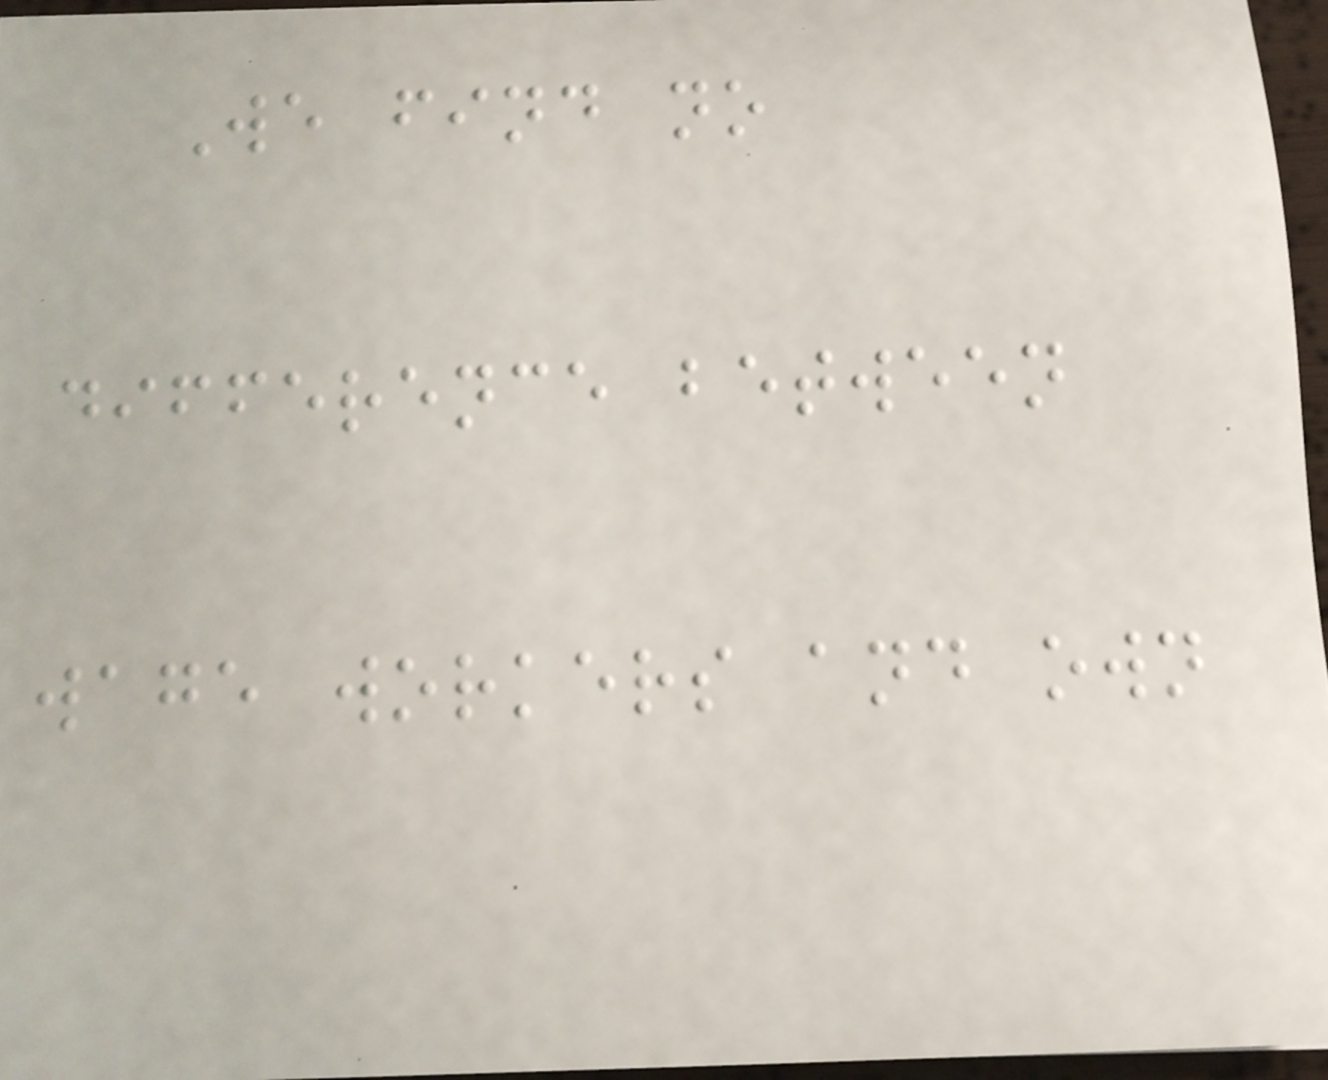We find no
difference between
wage workers and own
